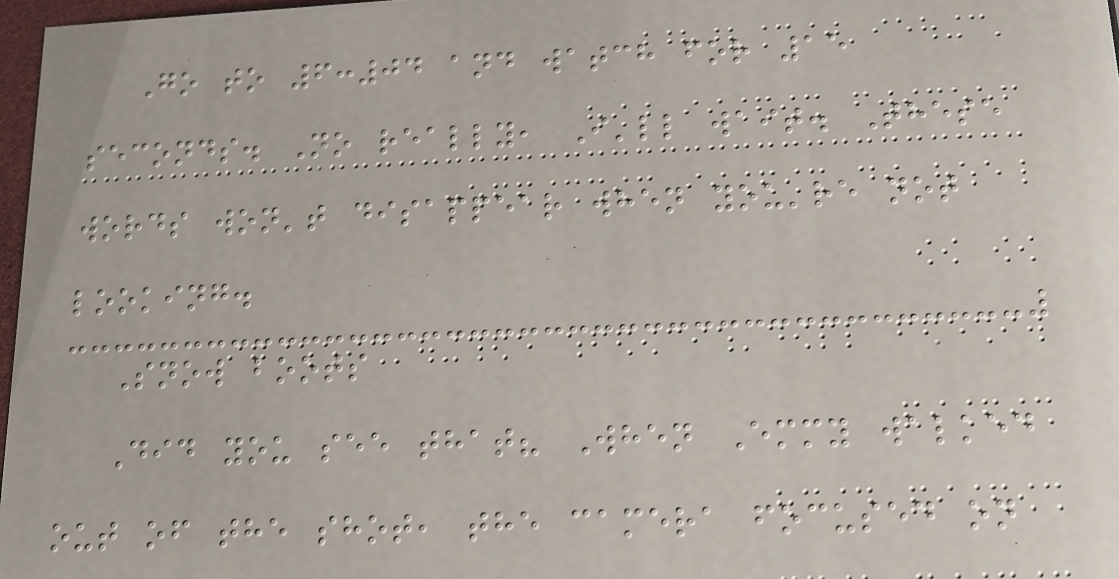Go to 6:04 and watch for 15
seconds. No really, I'll wait. These
words won't disappear when you're not
looking.
Snow boots
Did you see that? When Emmy walked
out of the shot, the camera focused on
